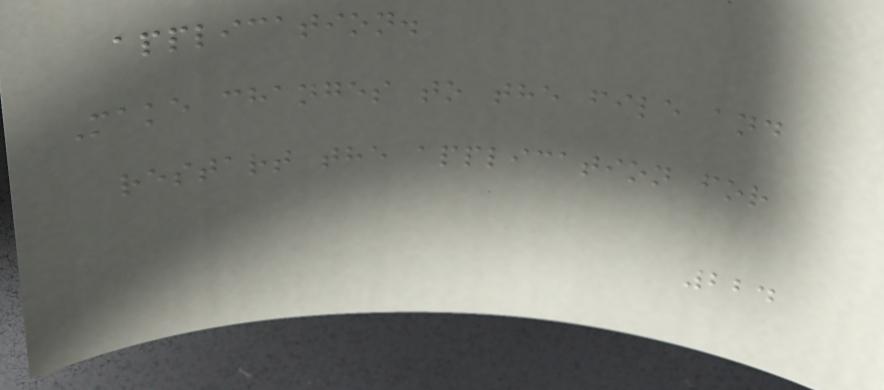application.
Make changes to the file and
restart the application for
224
